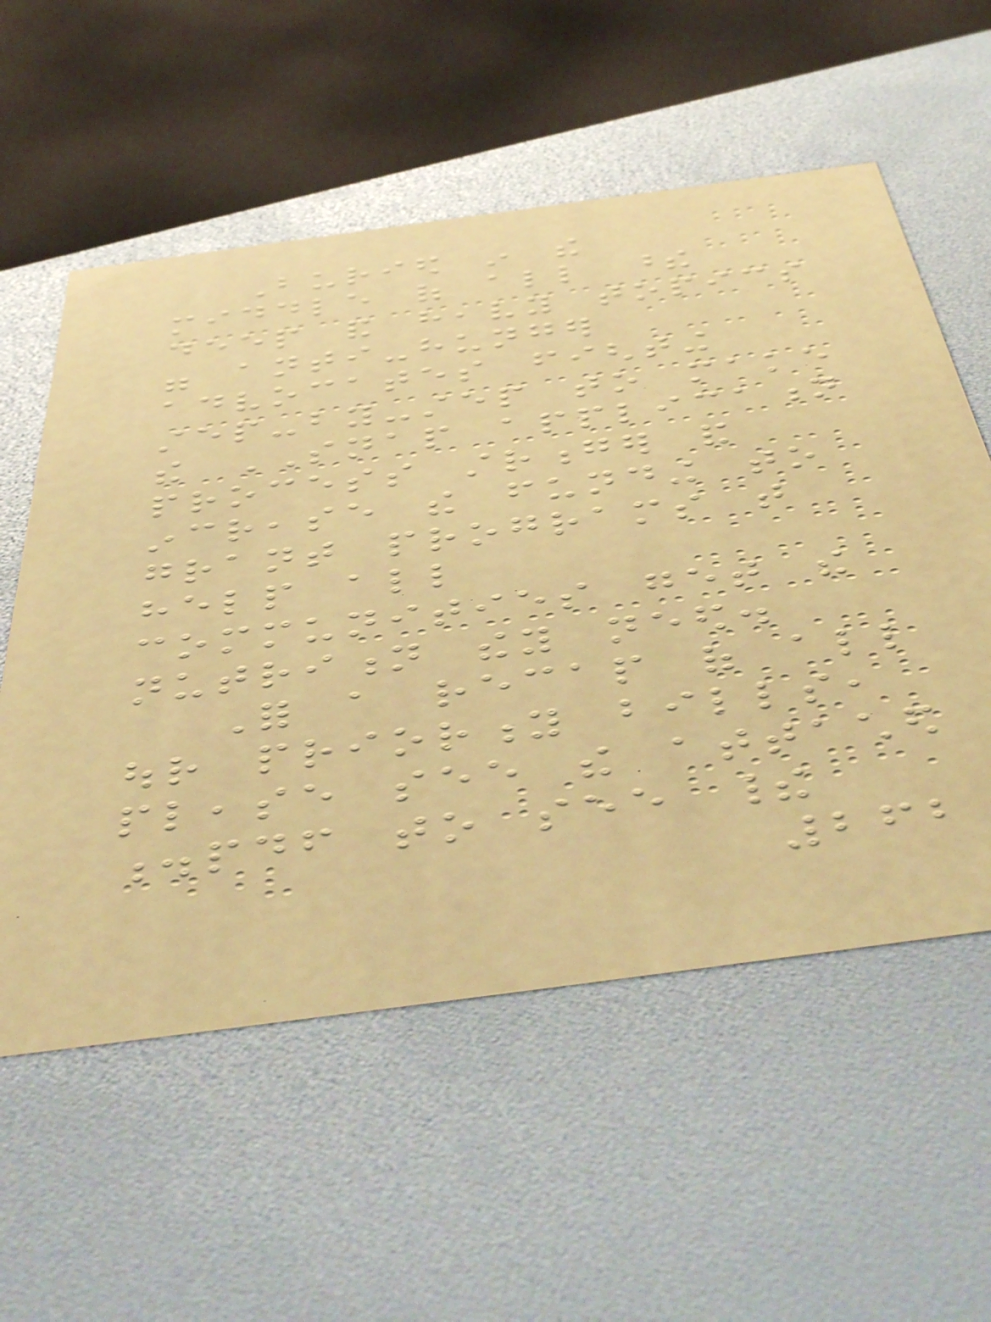Buried in the
middle of all these
deep and heavy topics
were anti-hunger
advocates fighting
step-by-step to make
the SNAP application
process stronger and
increase the funding to
grant programs that
help all
communities get the
nutrition they need.
For a recap of all
our priority bills,
please see the attached
.pdf to see their
262
